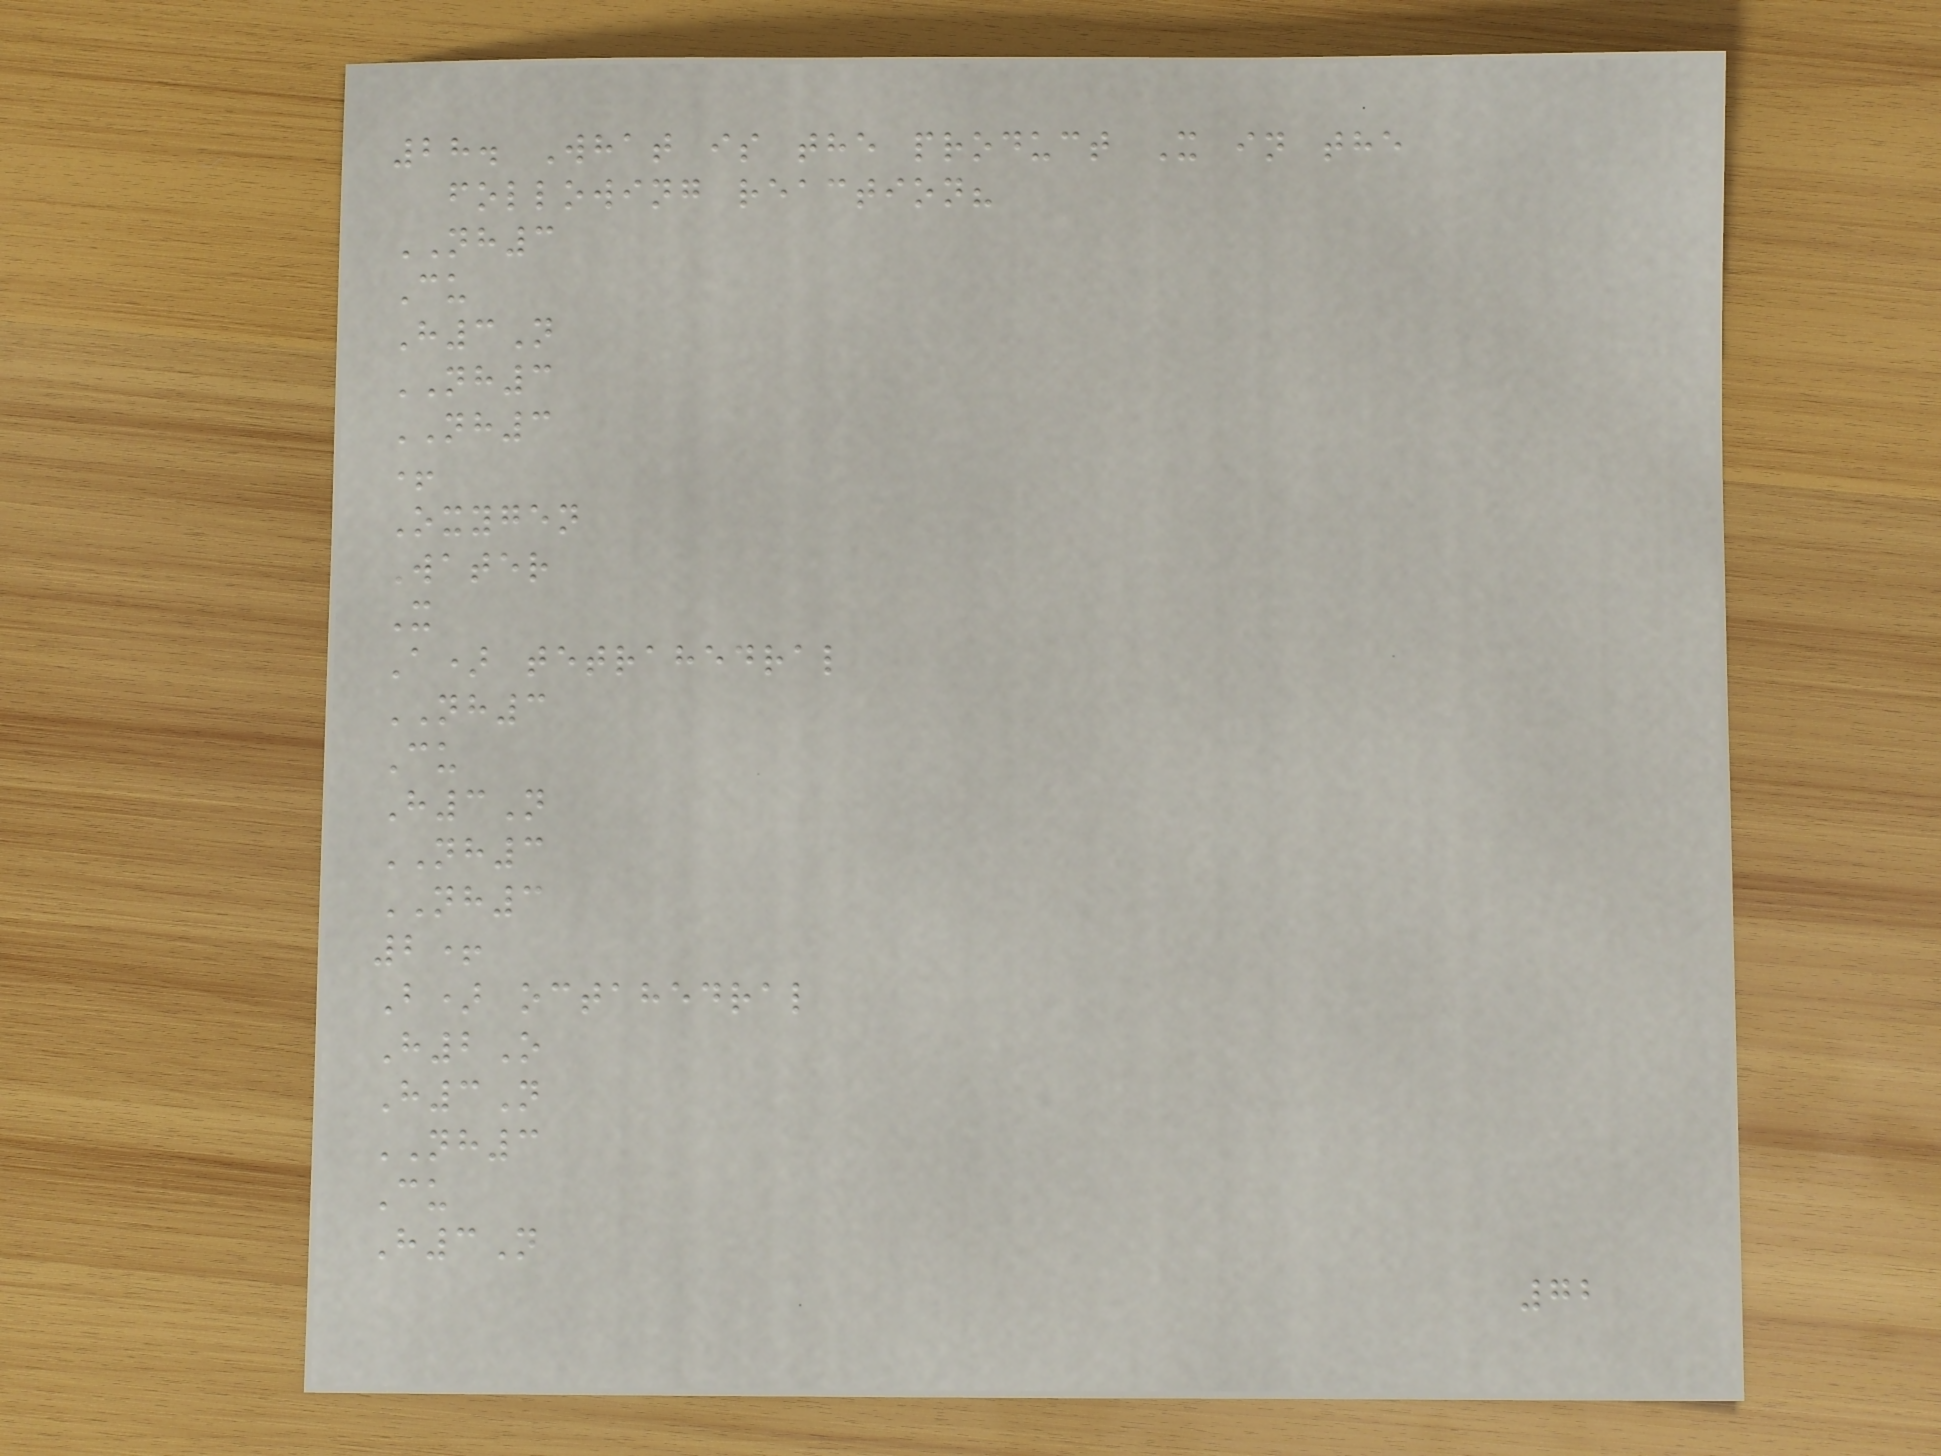28. What is the product X in the
following reaction?
NH3
Cu
H3N
NH3
NH3
+
Oxygen
Water
X
A) tetrahedral
NH3
Cu
H3N
NH3
NH3
2+
B) octahedral
H2O
H3N
NH3
Cu
H3N
72
